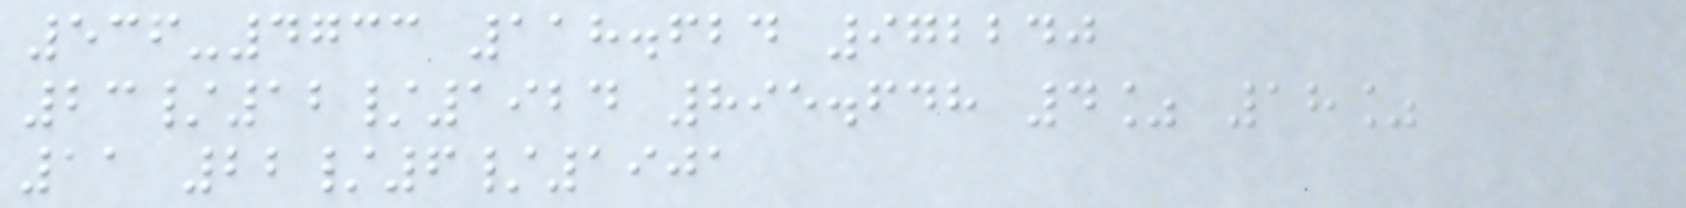536-4733 118.624 972240
23/12/1924 895.648 4% 18%
11 22/6/1901
